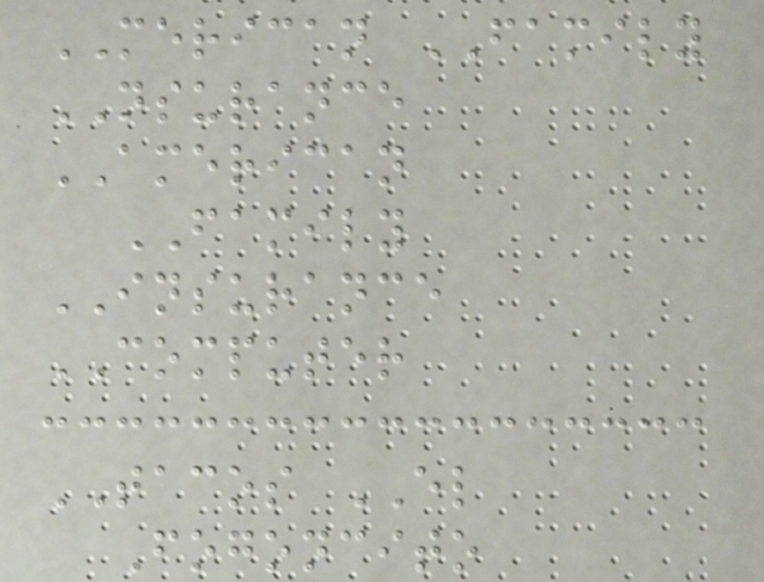MERICAN FAMILY
NSURANCE
AMERICAN
FAMILY
INSURANCE
COMPUTER
TACOS EL
Fogoncito
